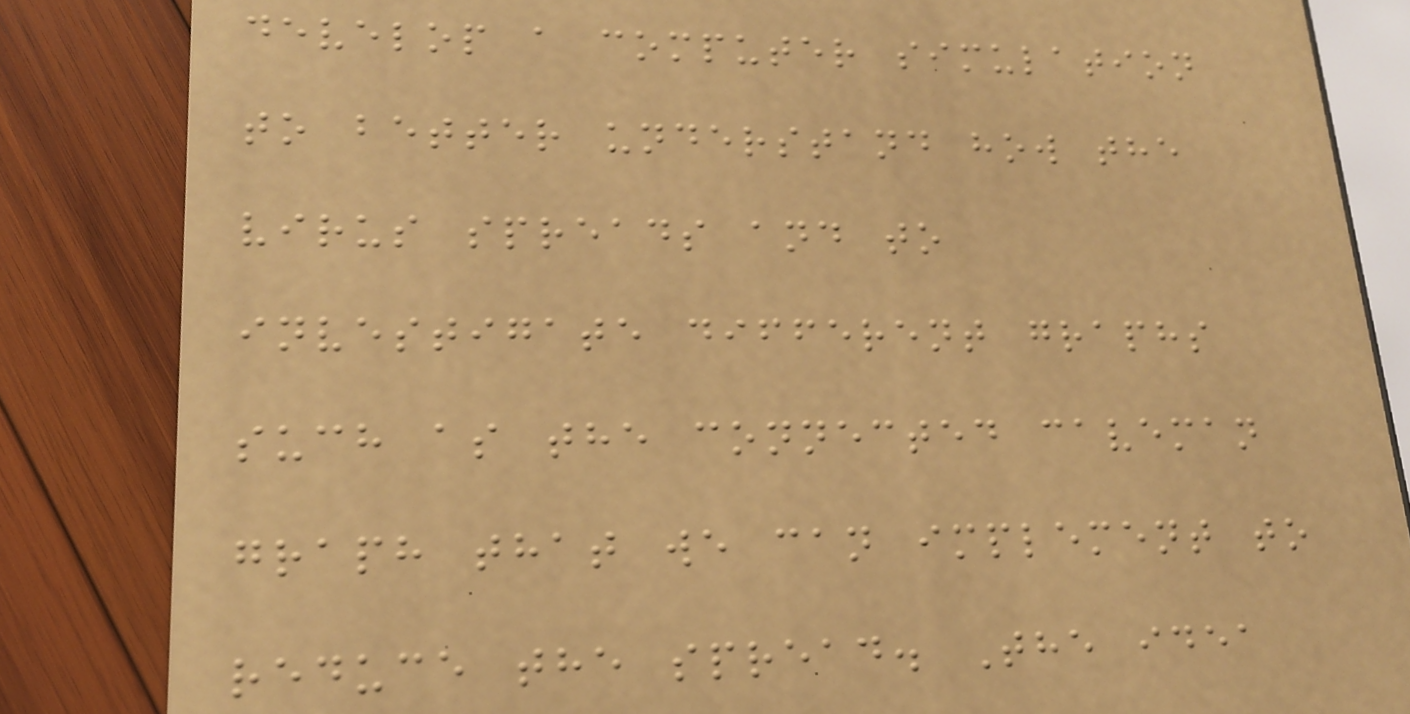develop a computer simulation
to better understand how the
virus spreads and to
investigate different graphs
such as the connected caveman
graph that we can implement to
reduce the spread. The idea
